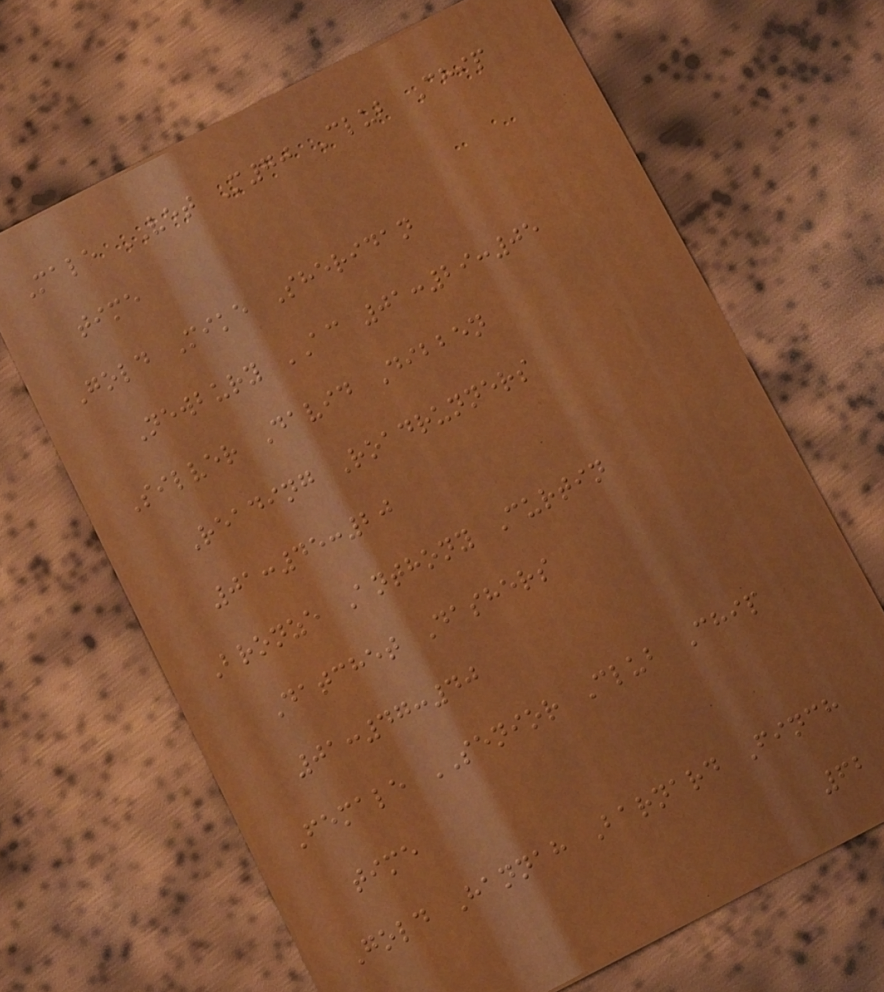Male VET M70 Club Chip
time
Gold Mike Sheridan
Newbury AC 01:29:05
Silver David Dibben
Reading Roadrunners
01:45:20
Bronze Anthony Curtin
Datchet Dashers
01:47:40
Female SENIOR Club Chip
time
Gold Hannah Barnard Finch
62
